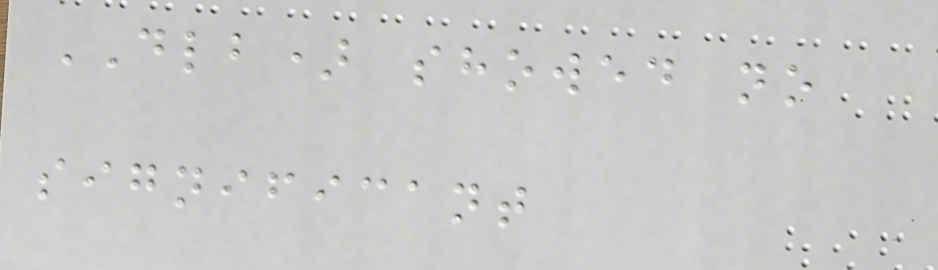DLB) showed no
significant
